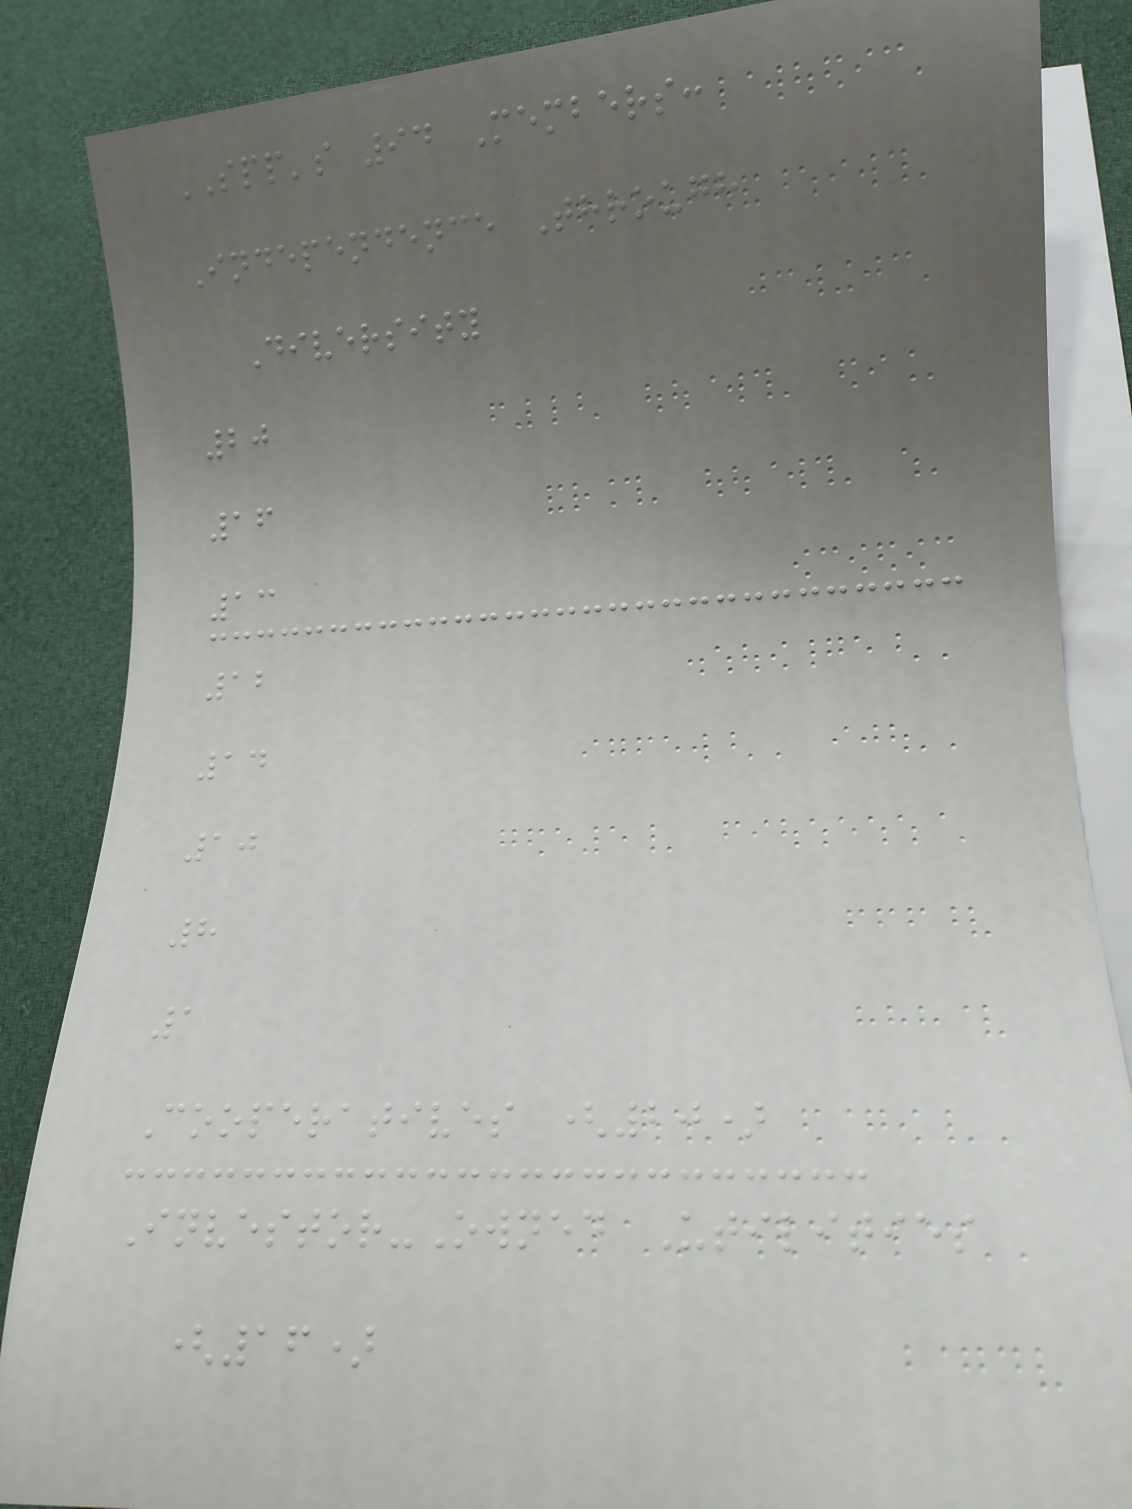SPP's 94 Members:
Independence Through
Diversity
20
16
13
12
14
10
8
1
Cooperatives (20)
Investor-Owned Utilities
(16)
